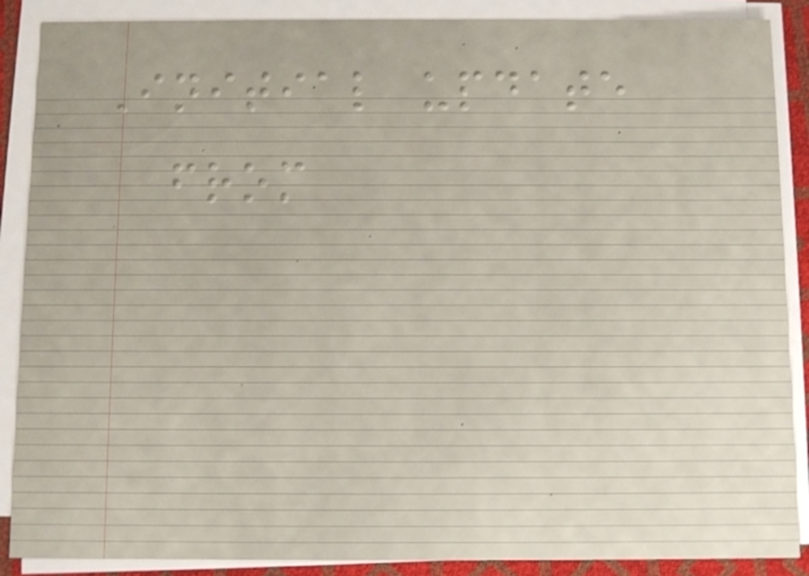Initial update
from
